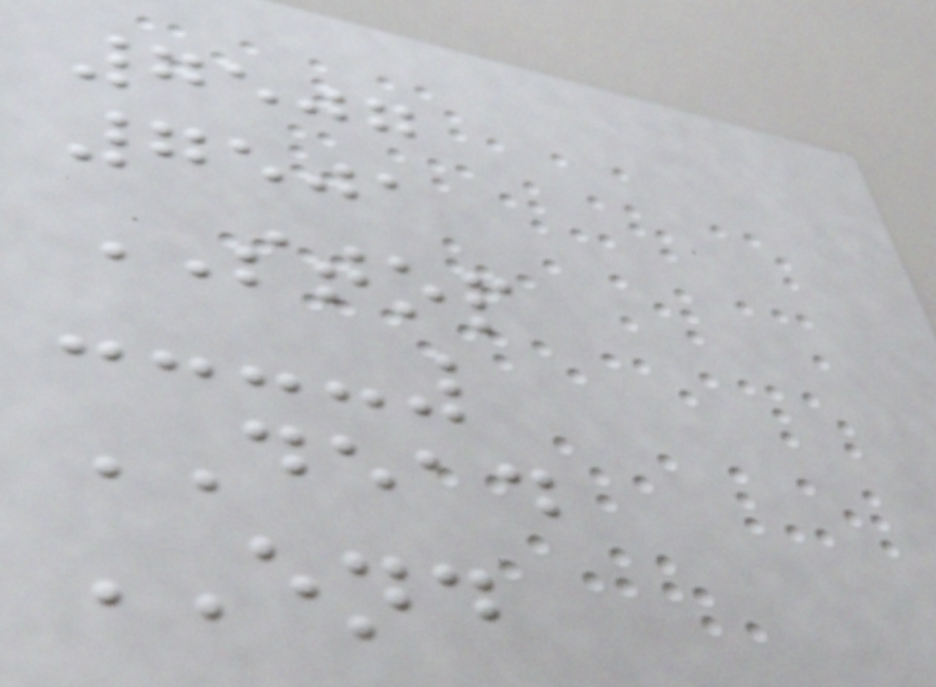7507
7501
STOP
DEAD
END
